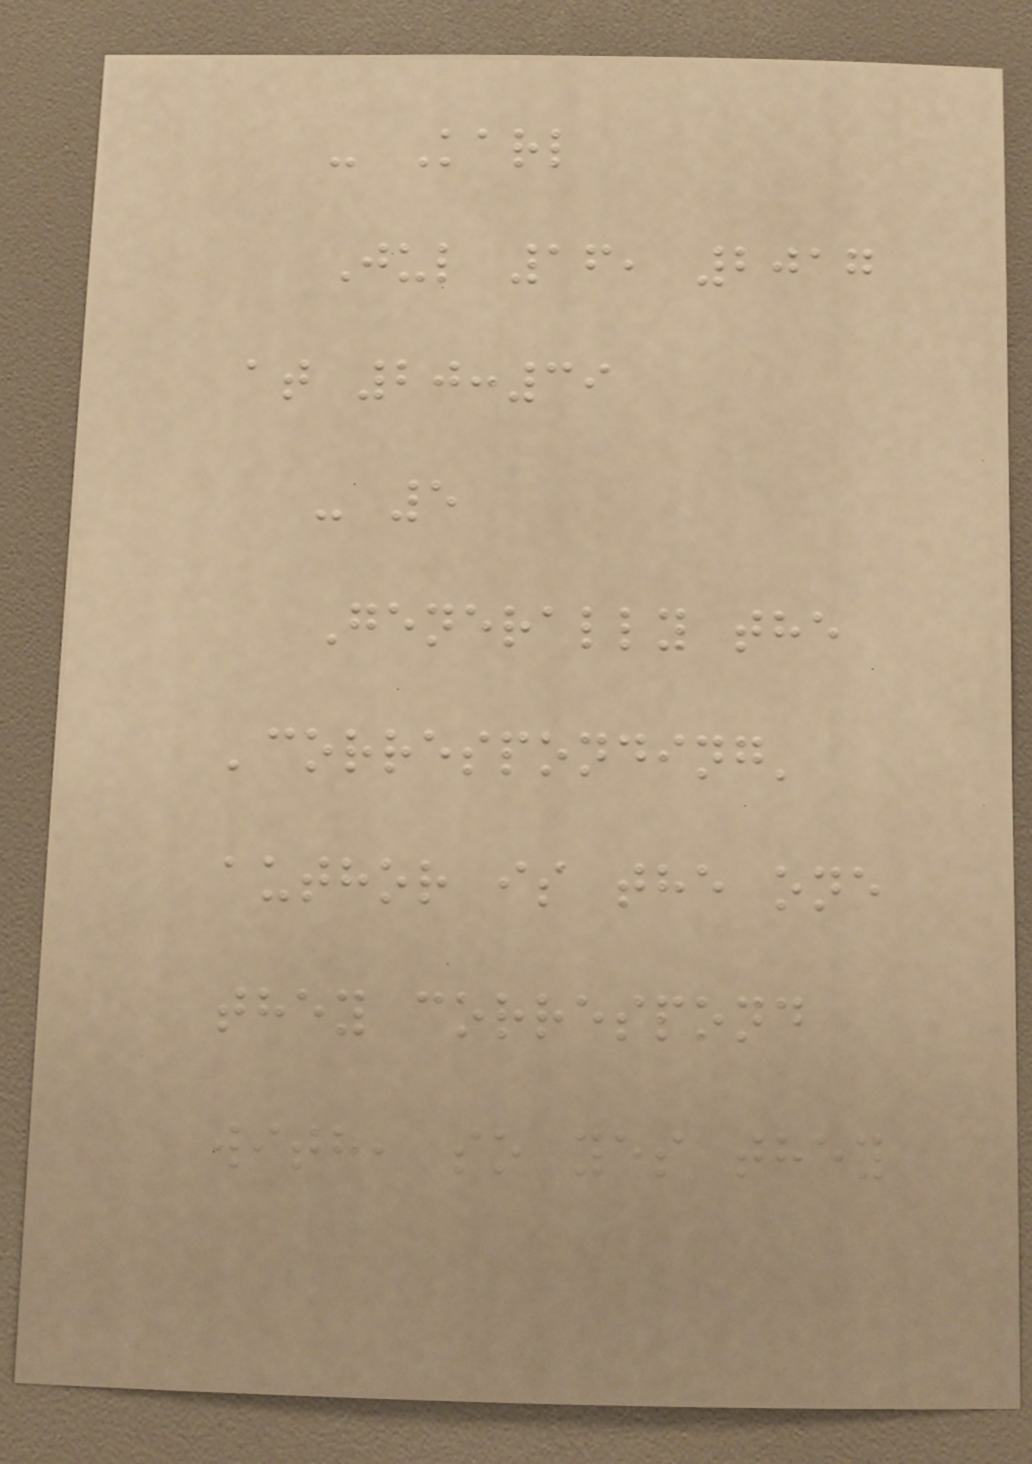- Karl
Jul 16, 2017
at 20:39
- 5
Generally the
'corresponding'
author is the one
they correspond
with, so yes they
